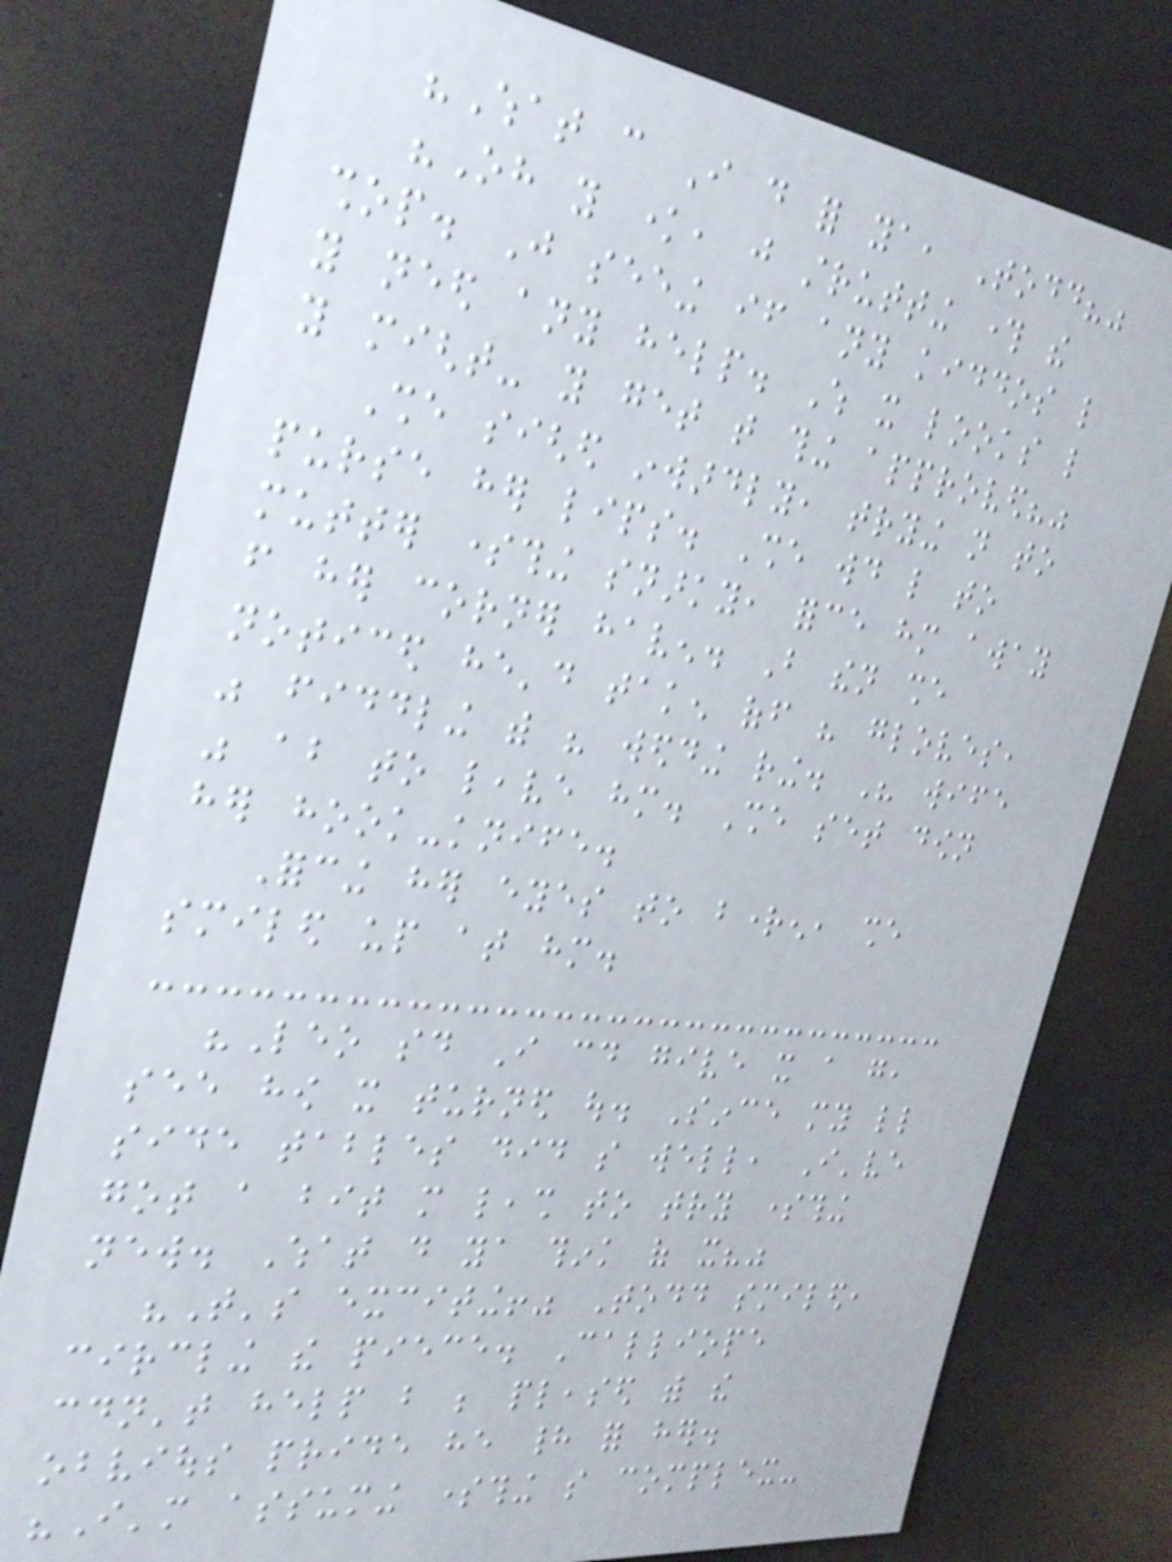"What can I do for ya, Todd?"
"Oh you know, just strutting through the
shop. Just seeing if any kiddos like
you need any help. Which it looks like
you might- you get that thing approved?"
She sighed inwardly, trying not to
purse her lips. She would like to
mutter something snarky, force him away
from her corner haven. But then she
noticed he'd taken off his gloves,
was fiddling with his wedding ring. His wife
was about to leave him. She set down
her hook-knife.
Forcing her eyes to brighten, she
smiled up at him.
"Leo said I could give it a go,
see how it turned out. Since my little
side tables did so well, I've
got a bit more leash to try something
new. What do ya think of it?"
"That's exciting!" Todd smiled,
circling the piece. Calliope
couldn't help but be pleased with the
obvious pride he had for her.
"I'm assuming something so complex-
